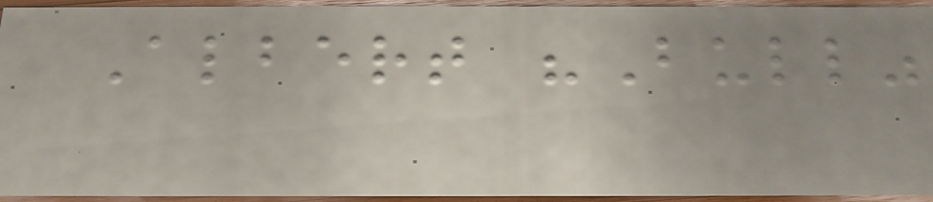Albert "Bull"
